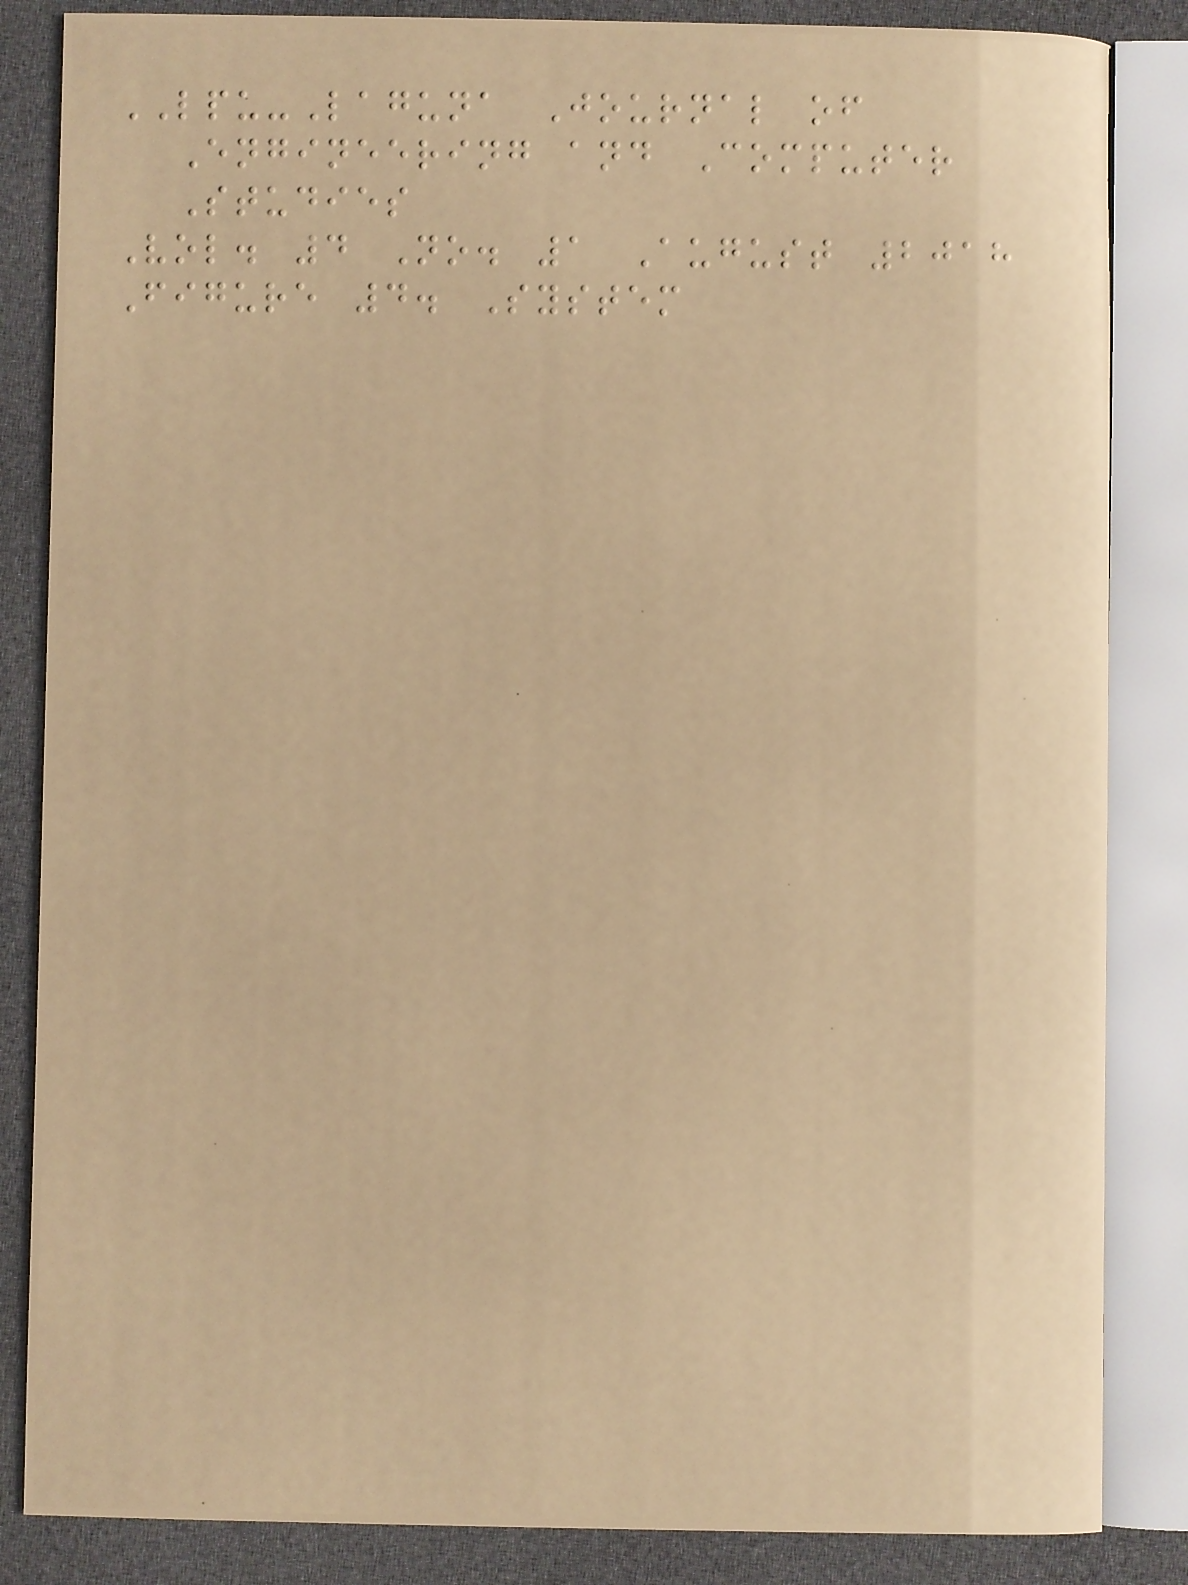LPU-Laguna Journal of
Engineering and Computer
Studies
Vol. 4 No. 1 August 2018
Figure 4. System
